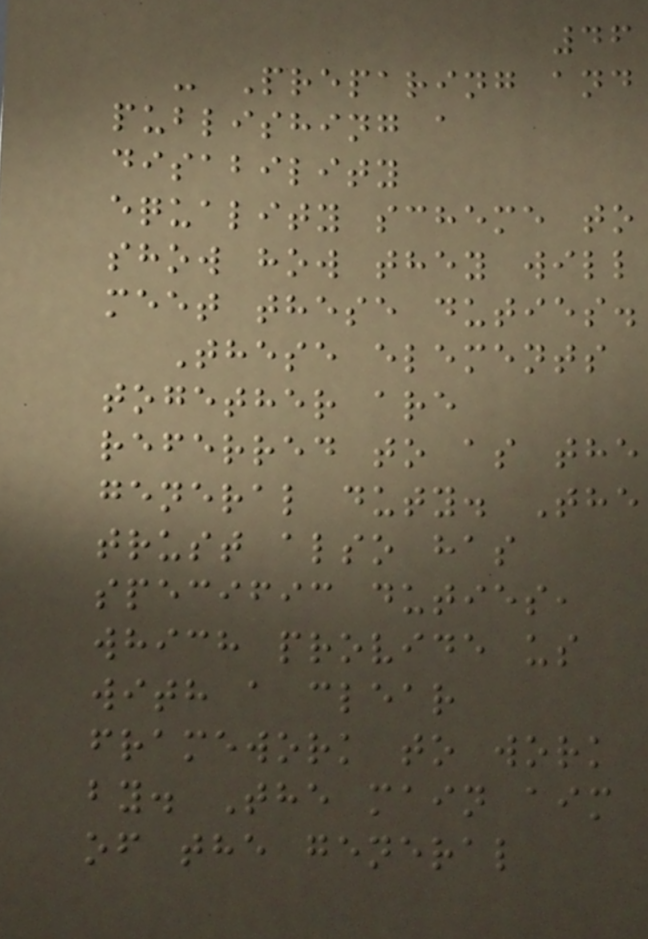46
- Preparing and
publishing a
disability
equality scheme to
show how they will
meet these duties.
These elements
together are
referred to as the
general duty. The
trust also has
specific duties,
which provide us
with a clear
framework to work
by. The main aim
of the general
